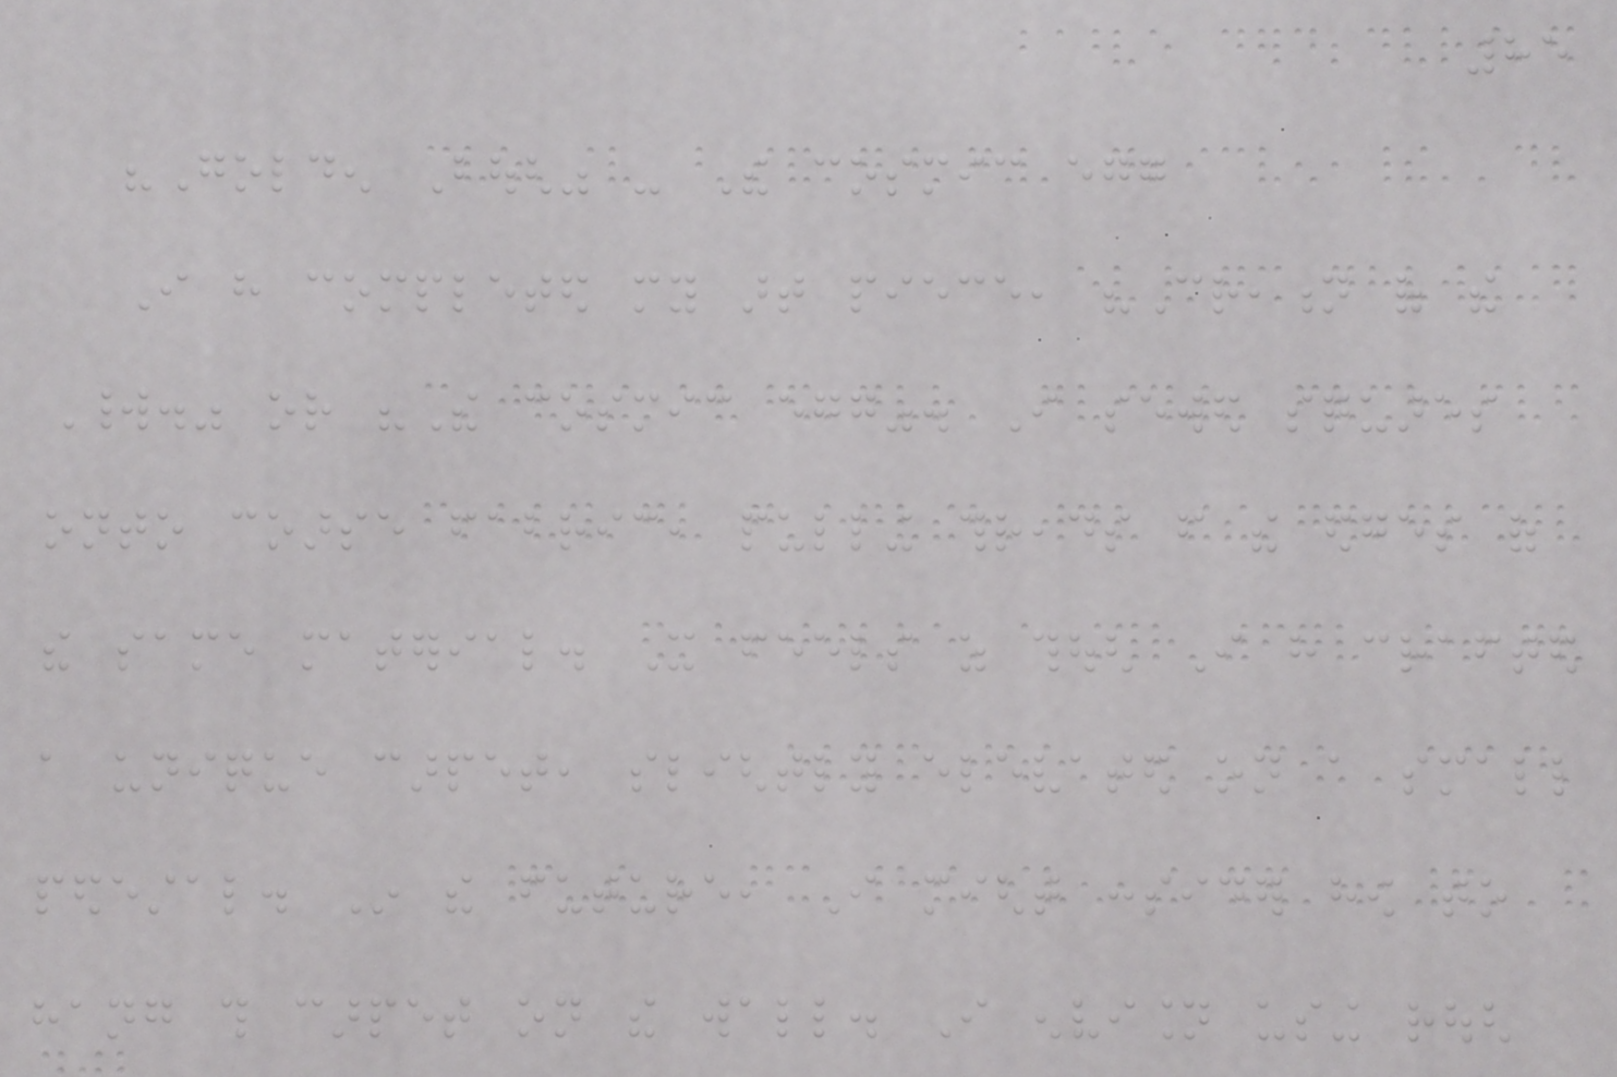85
"Golden Bough" - The cosmic egg
I have completed my art piece, "Creation of the
World." or "The cosmic egg". I sewed squares
onto coarse fabric, pulling threads from the edges of
the same material. It feels as though I have crafted
a unique carpet, slightly elevated on a small
pedestal. In the future, I might consider how to
hang this carpet on the wall. I envision using rough
